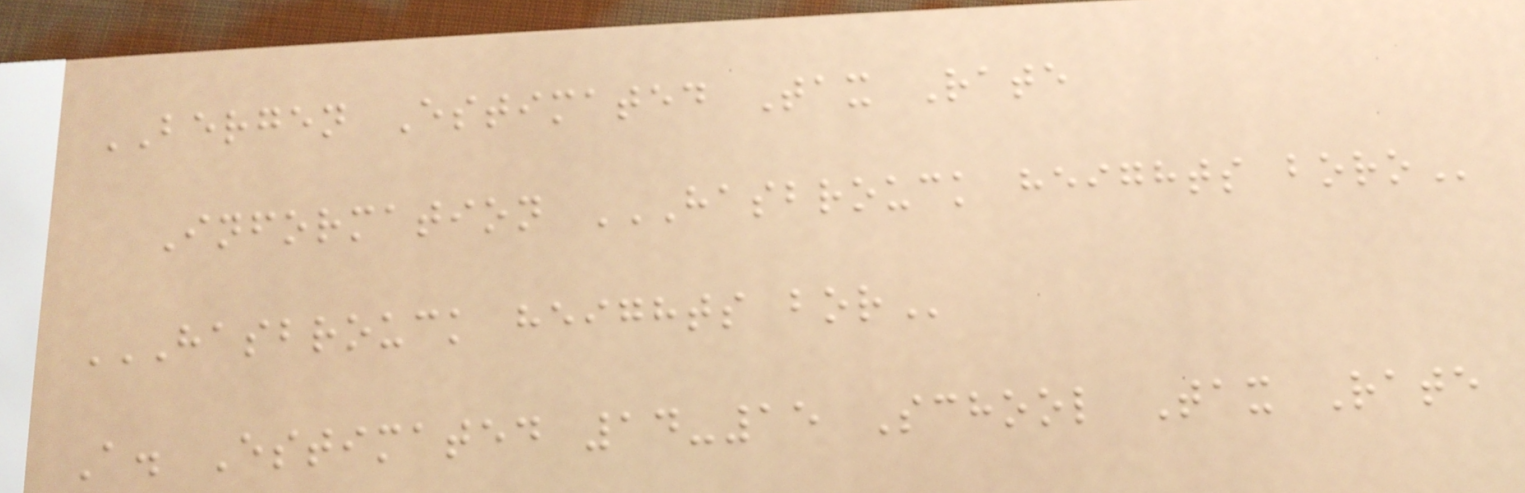BERGEN Estimated Tax Rate
Information HASBROUCK HEIGHTS BORO
HASBROUCK HEIGHTS BOR
A. Estimated 14-15 School Tax Rate
